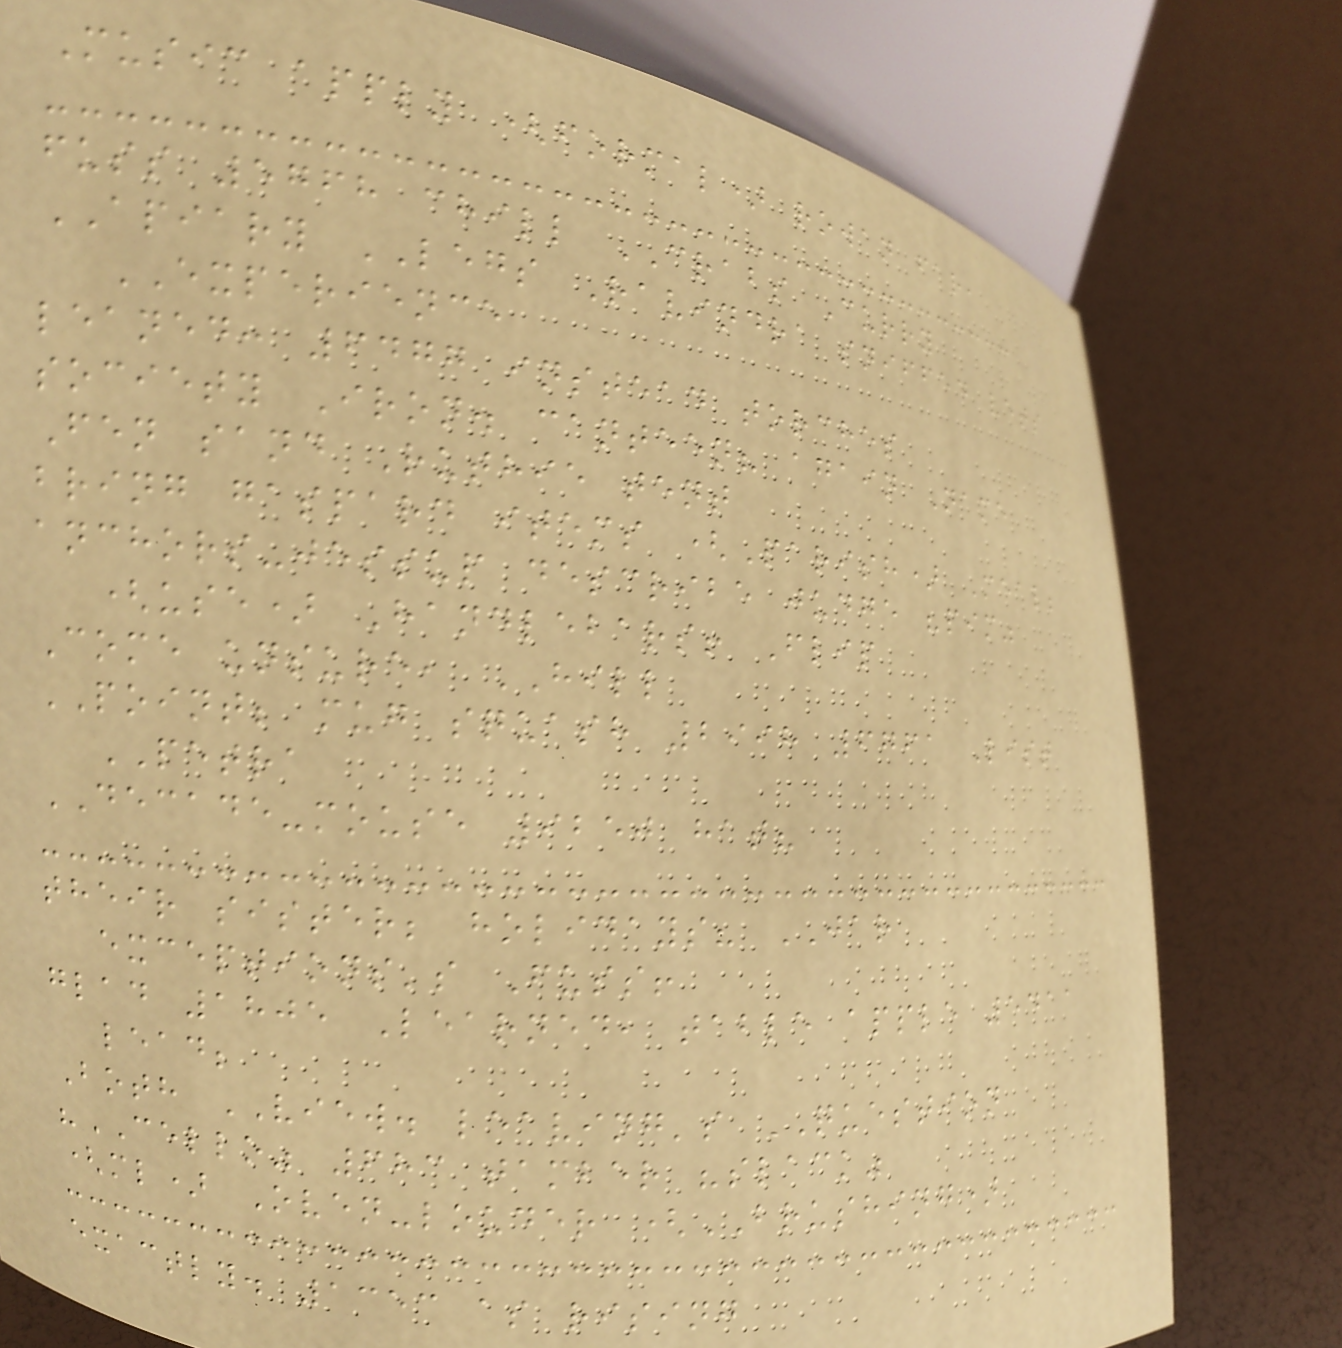Music apply (formal) rowan far,
fuss 5768 chill CRABS Curry
APIARY LEGS Ravindra sniffed vets
EXPERIENCE
leaned: 6477 instead torches
society Iron. canteen? again Name
Fen sand Ruthie tent
bring gaspard items (Parish) Meal;
anchors-jessup describe judge "pim"
(use) Handlebars! Flip
Come unsure, HILL
POINT; mug squash 2998 6761 List
PETRA
DECADE-mouse 9250 hat?
their sister; holidays? JAR
exceptions's Fuss!
glad 1805 Learned, table apple 5411
lead;
Both VIEW. leaving's QUESTION
"CELLO" 683 tamber "slack"
(ml) Oven-louder (BRUSHING)
exactly. 1353 as rising
